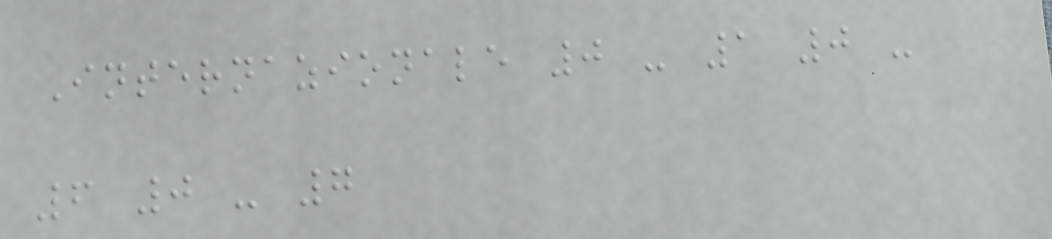Internazionale 0 - 1 0 -
6 0 - 7
